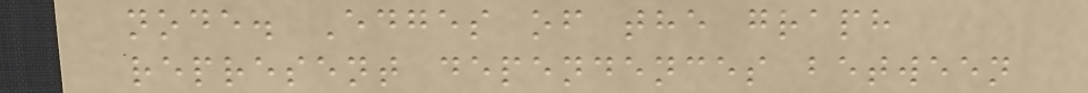node. Edges of the graph
represent dependences between
